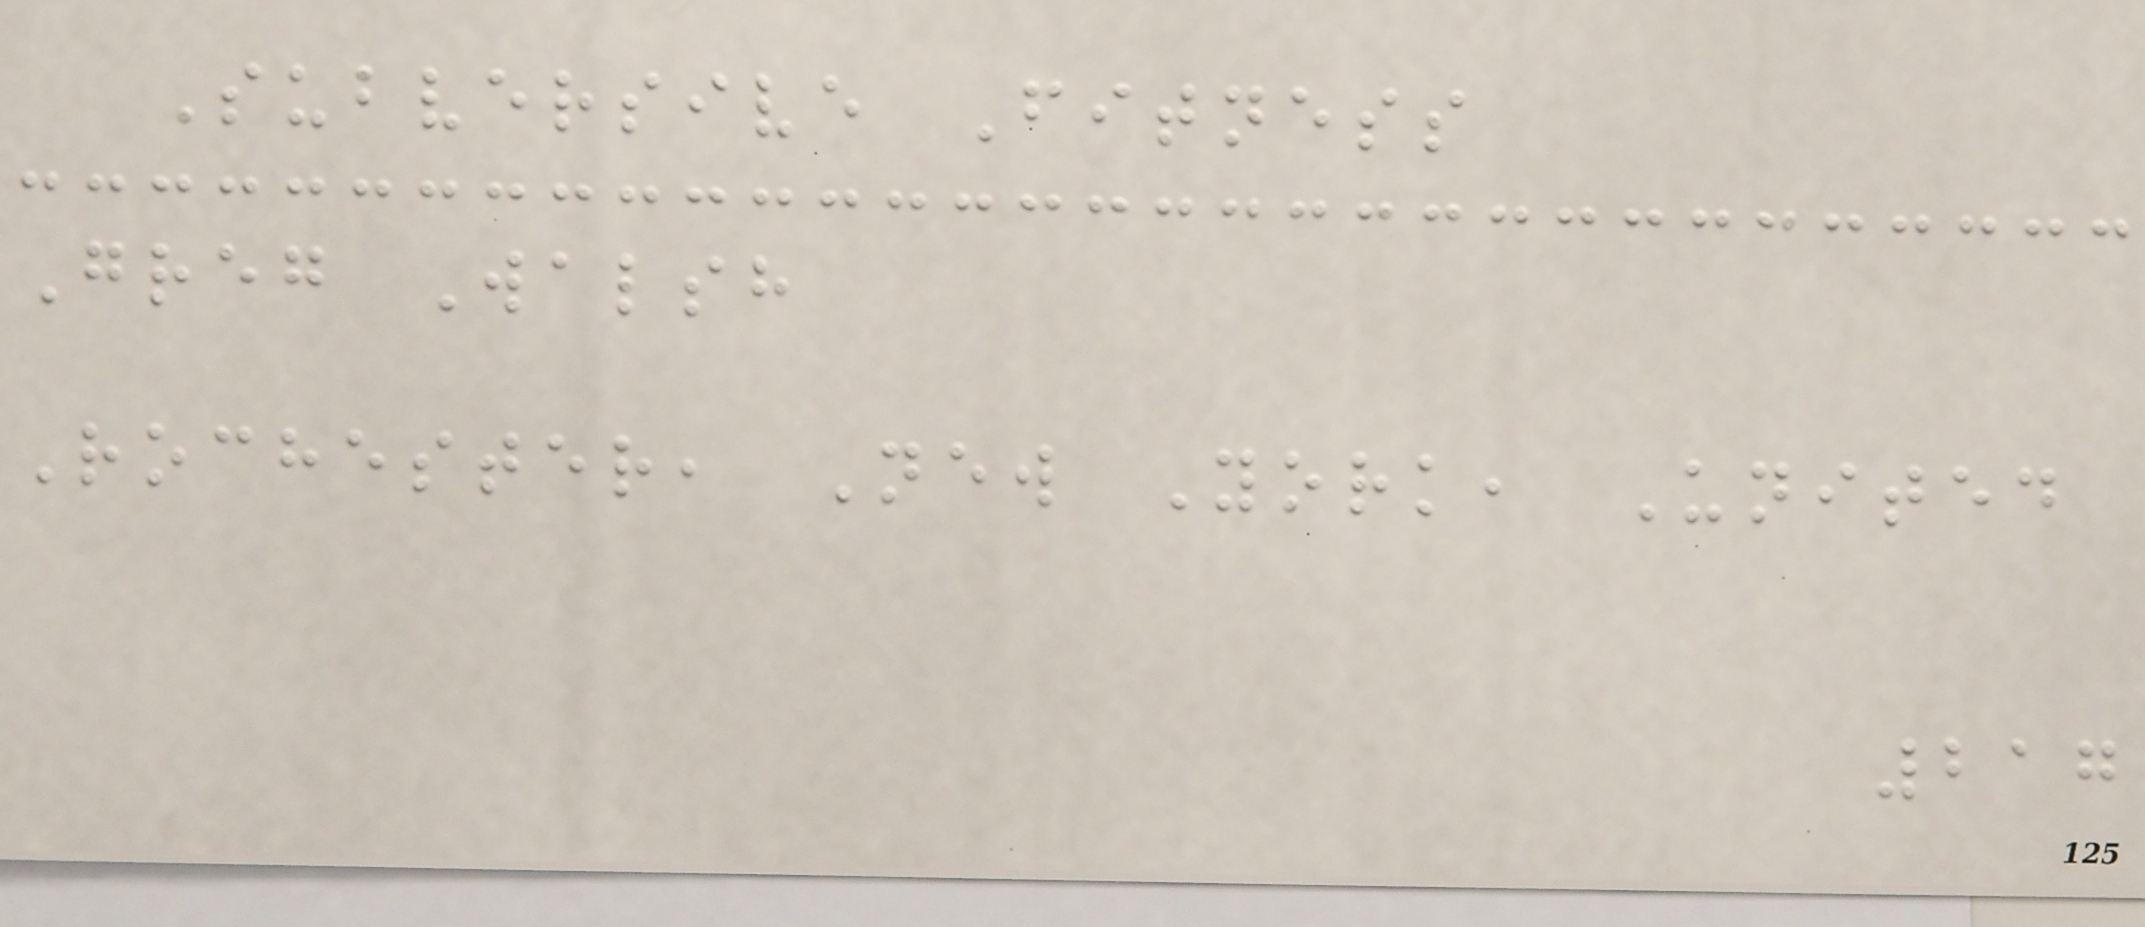Subversive Fitness
Greg Walsh
Rochester, New York, United
217
